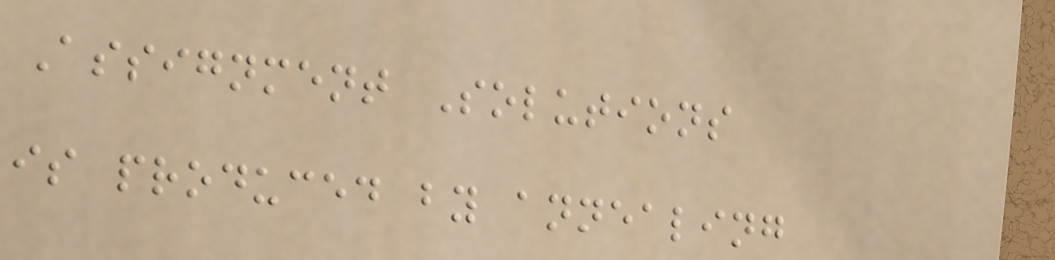Assignment Solutions
is produced by annealing
